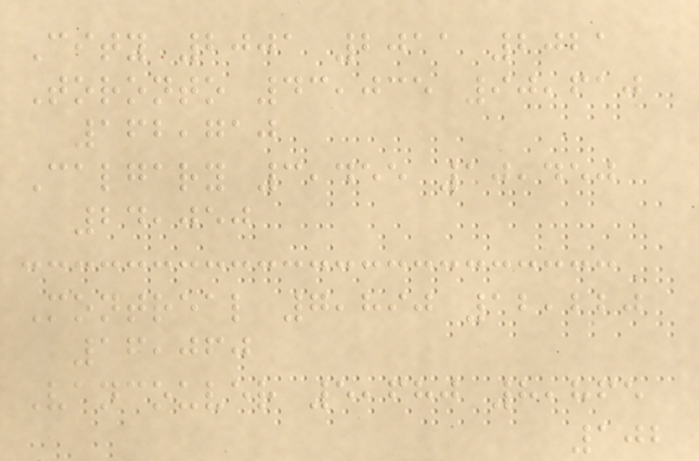City 2001 2011 2021
Toronto 43,035 90,610
162,710
Calgary 3,455 10,450
24,050
Montreal 7,890 12,220
16,060
Vancouver 5,680 8,865
102
